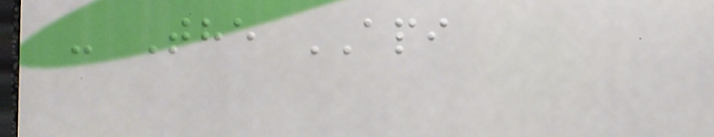- The API
